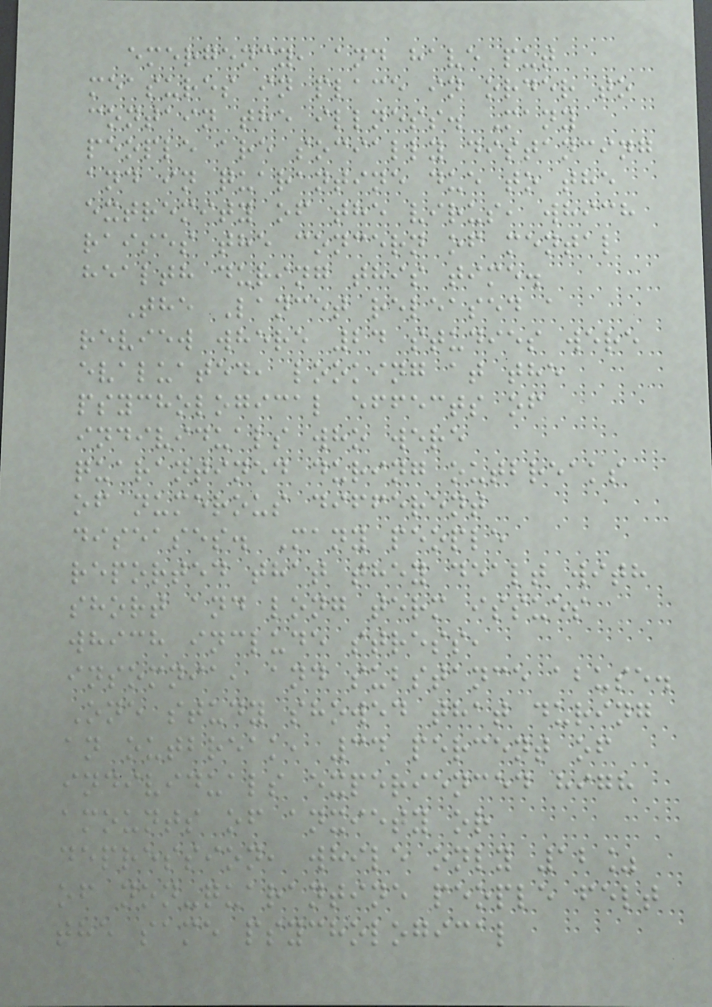emergency, and have put
measures in place in order to
contain the illness. Many
people are socially distancing
and in quarantine due to the
extremity of the virus, which
raises the concern of mental
health during this time.
The Lancet released a
review where 24 studies were
evaluated, looking at the
psychological effects of
individuals who were
quarantined during outbreaks
of numerous different
diseases. Many people
reported that they dealt with
short and long term issues
which include stress,
insomnia, and substance abuse.
One study showed that during
an outbreak, 34 percent of
individuals experienced high
amounts of anxiety or
depression, while only 12%
of non-quarantine people felt
the same psychological
